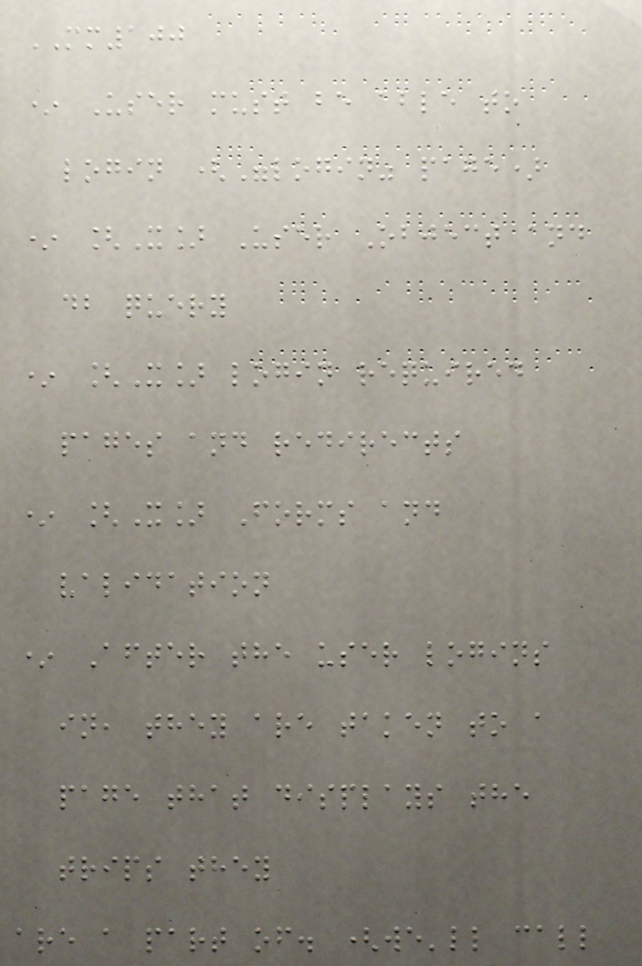MM100
* User must be able to
login ("login" page)
* [X] User Object and
db query
* [X] login required
pages and redirects
* [X] Forms and
validation
* After the user logins
in, they are taken to a
page that displays the
trips they
are a part of. (we'll call
